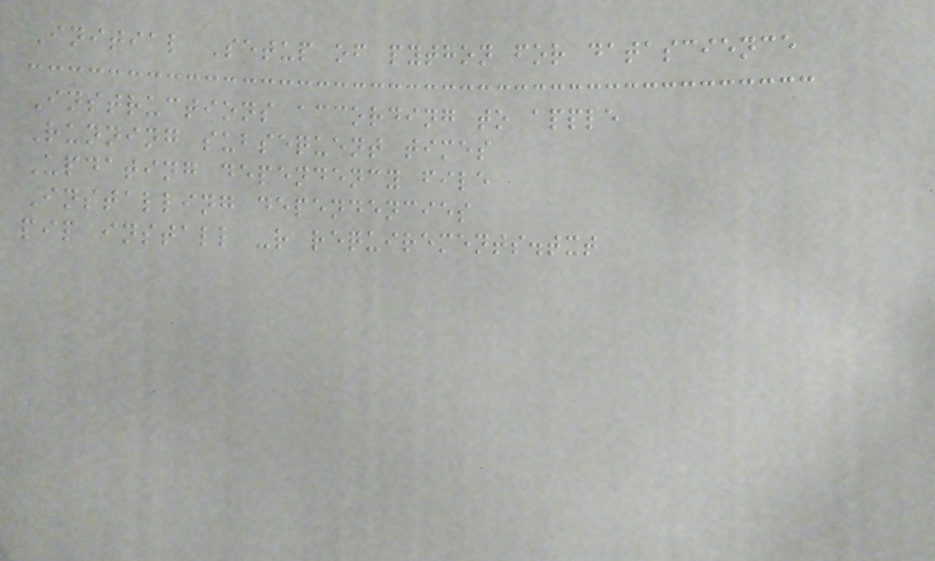Initial Setup of python for datascience
Instructions according to apple
Running subsequent times
Updating dependency file
Installing dependencies
pip install -r requirements.txt
